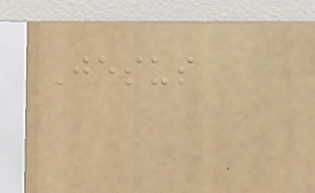Jesus
